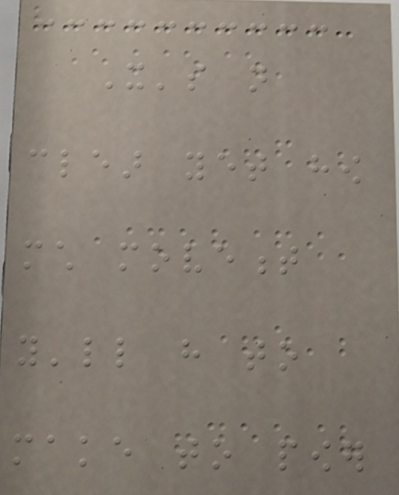It's not
clear yet how
much movement
you'll have to
make to power
